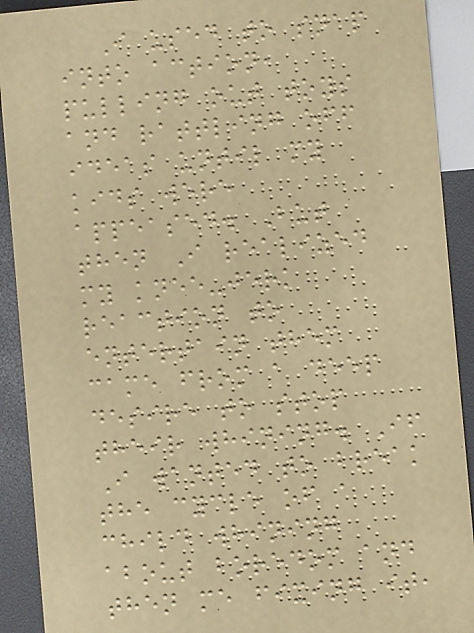I used to snap
into action,
pulling out toys
and rattling off
ideas until my
kids were
appeased. But
then I realized
my knee-jerk
reaction to
entertain them
came from a deep
desire to stop
their whining. If
I wanted to break
the cycle of a
child whining
about boredom and
then me fixing it,
